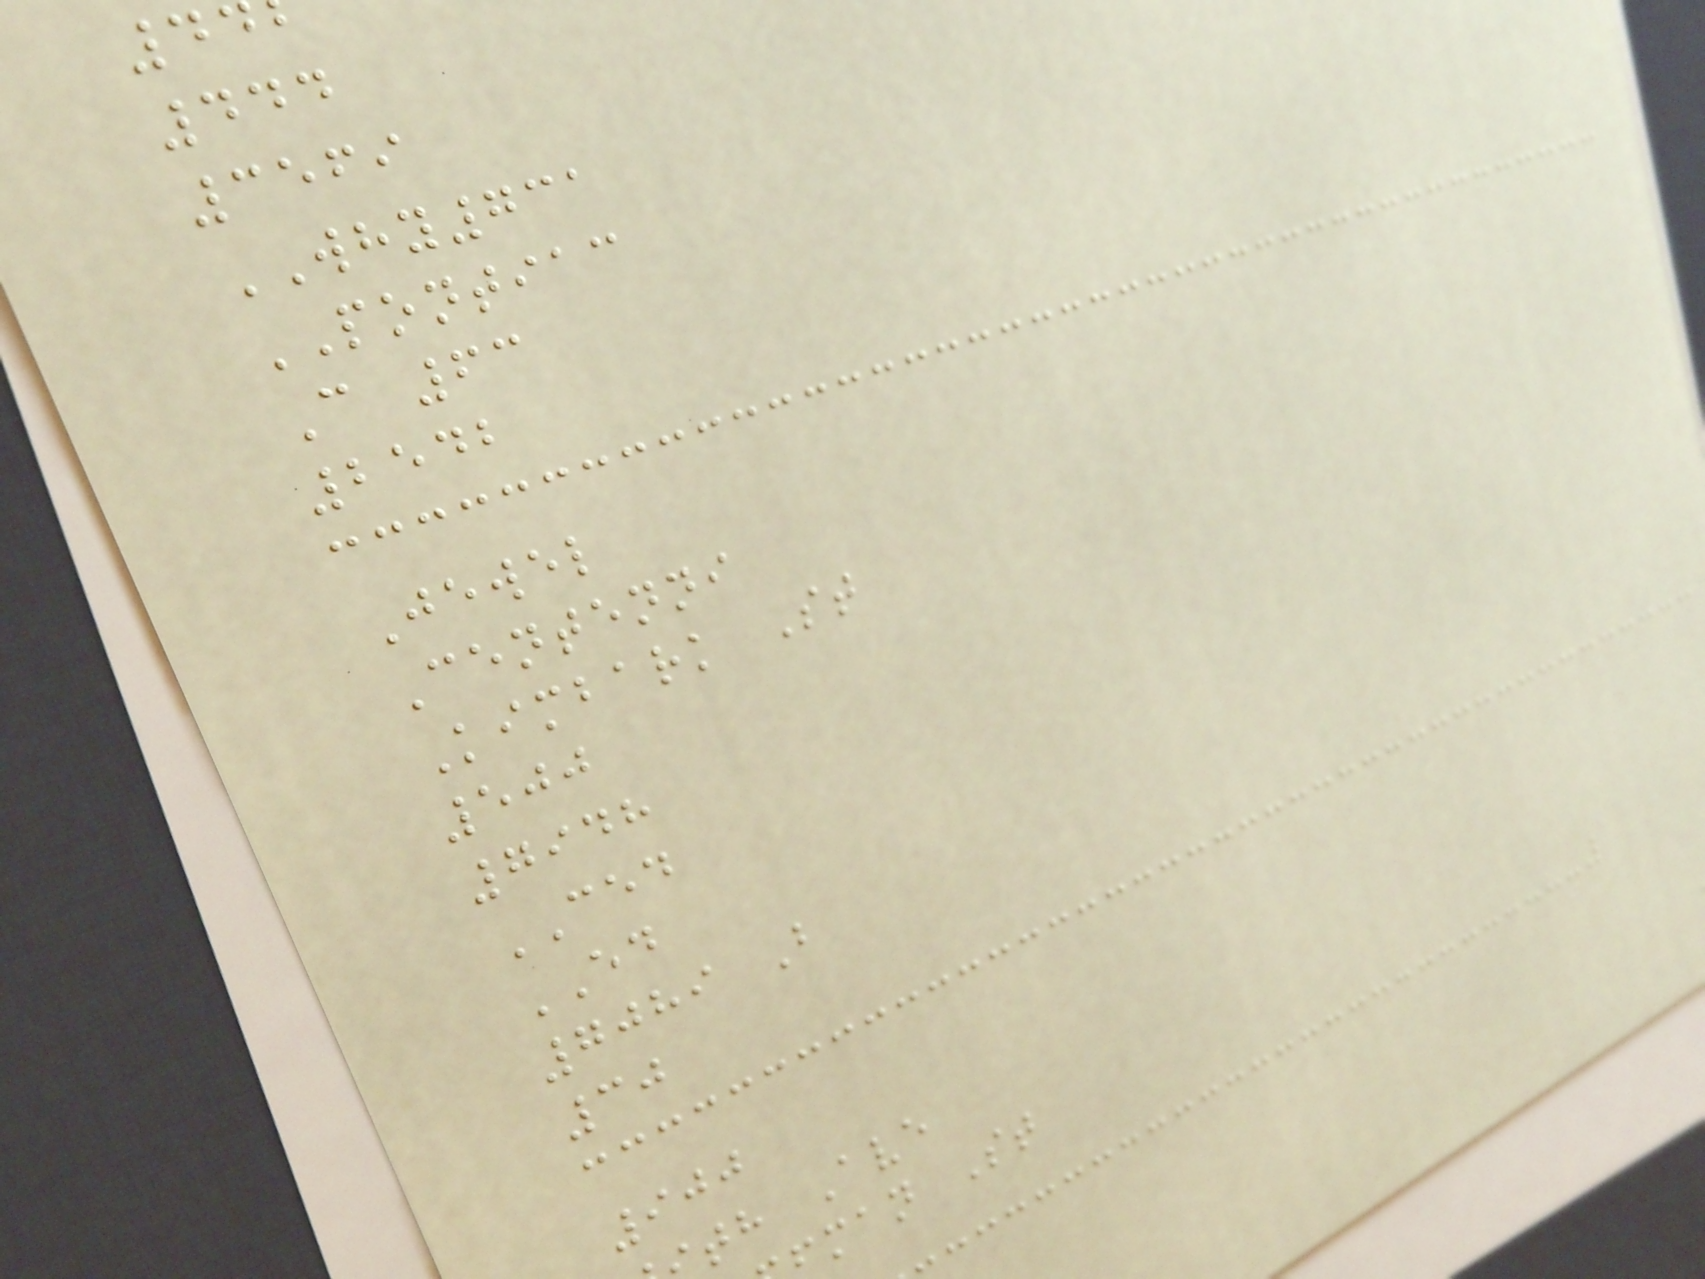444
3569
WHY731
PONTIAC
C 63
2542
Jewel
Centenni
Kimbark St
500
7948
CED
ED
7089 B
30
900
th Ave
man St
